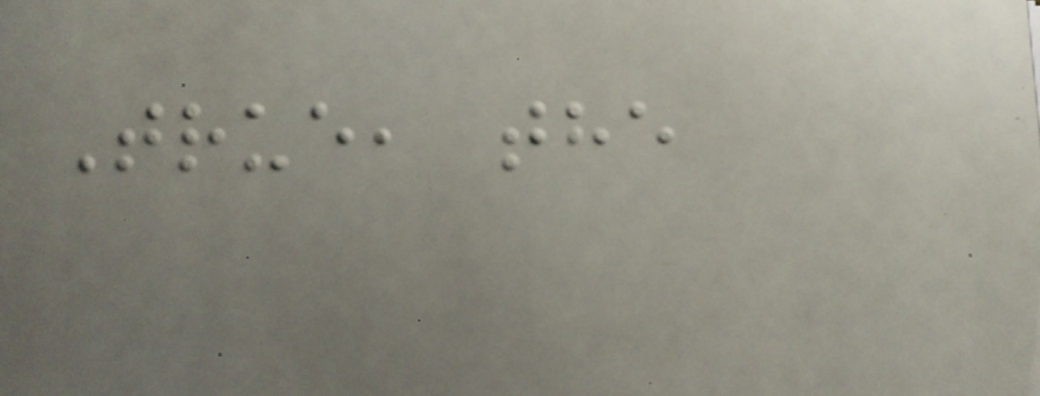True, the
